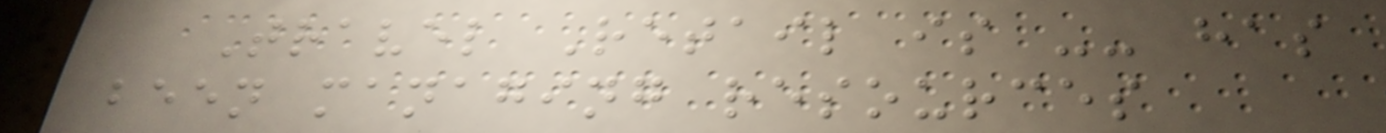Travel Retail is -- has
been managing resources
